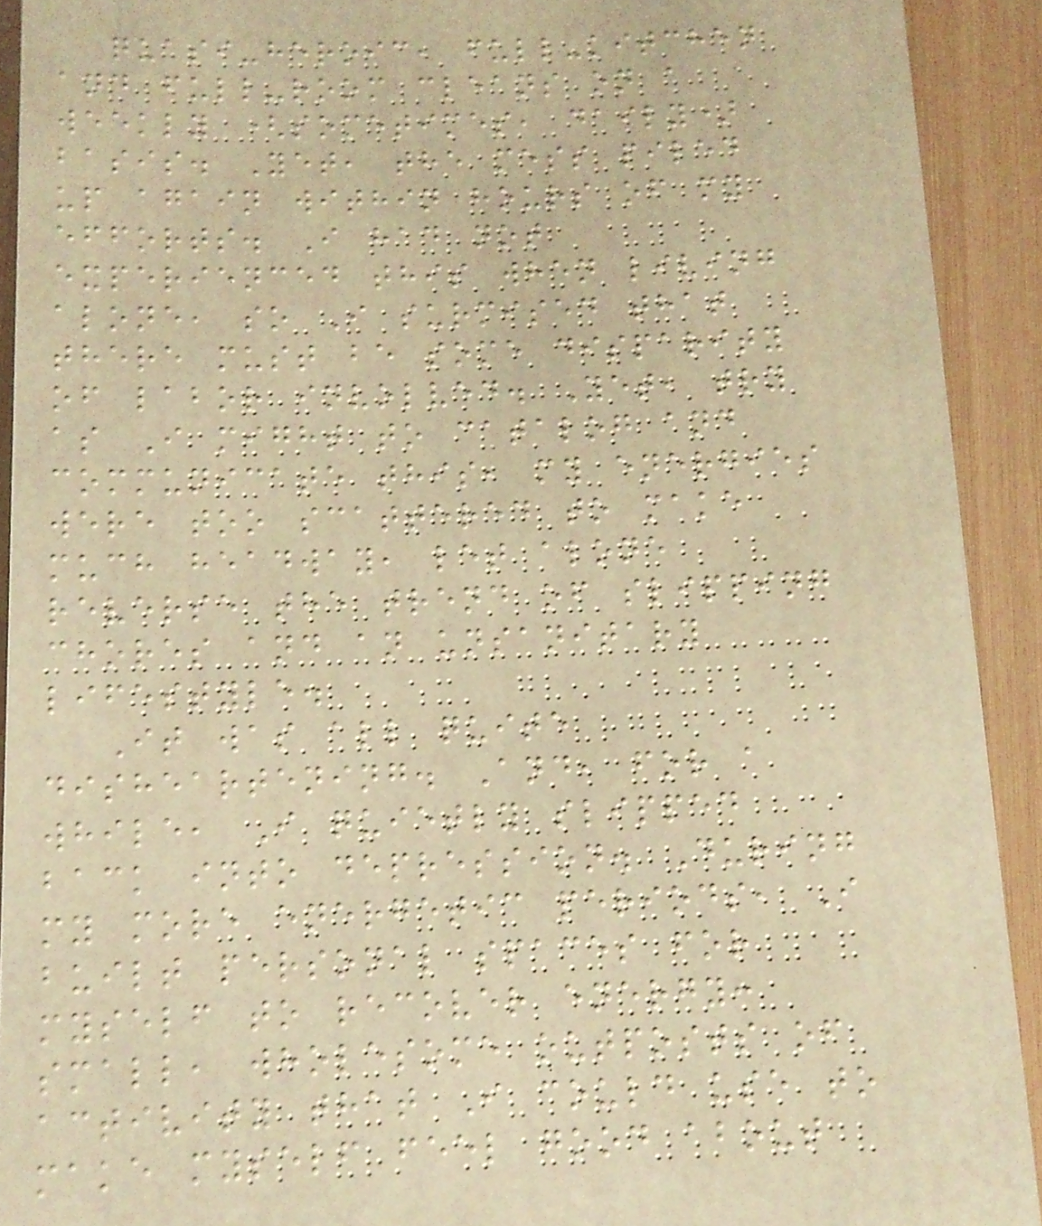quasi-heroic, full-kitchen
and full-room cleans on a
weekly (sometimes, daily)
basis. Yet, the mess piled
up again within hours of my
efforts. I had not
experienced this when living
alone, so I surmised that
there must be some disparity
of labor involved. Yet, try
as I might to catalog and
communicate this, my energies
were too scattered to make
much headway, let alone
reverse the trend of slipping
chores and an unsanitary
lifestyle.
It was all quite
disheartening. And, for a
while, I quietly slipped
back into depression. During
my more energetic periods, I
built personal spaces for
myself to recover energy:
small, wholesome outposts of
activity that I could use to
make myself feel good about
